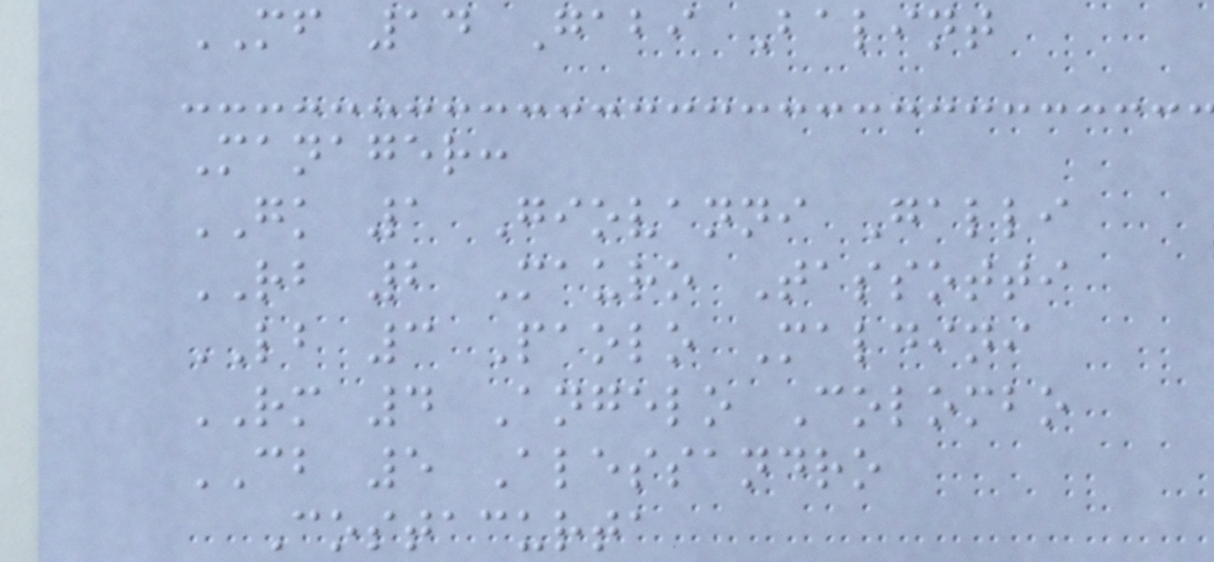MF 14 Gabi Balint
Manager:
GK 1 Giovanni Galli
RB 2 Mauro Tassotti
LB 3 Paolo Maldini
RM 4 Angelo Colombo
CB 5 Alessandro
Costacurta
